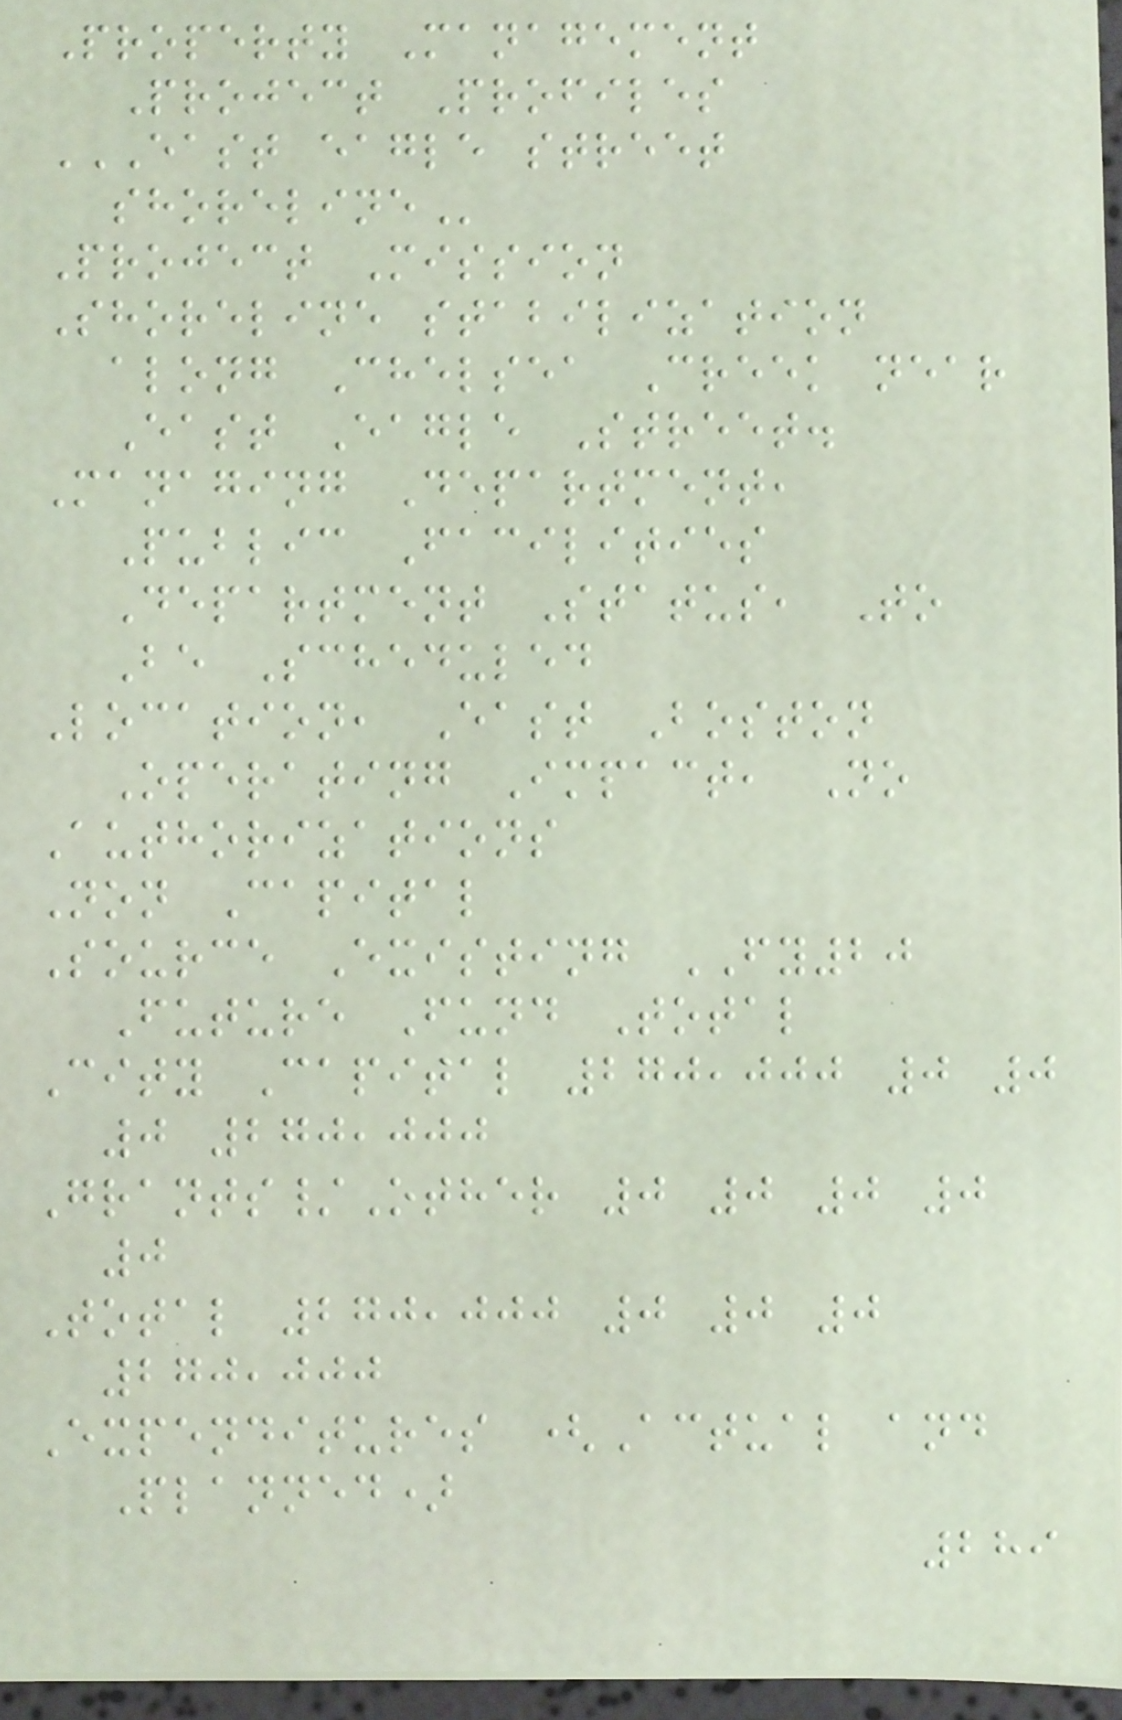Property Management
Project Profiles
EAST EAGLE STREET
SHORELINE
Project Mission
Shoreline stabilization
along Chelsea Creek near
East Eagle Street.
Managing Department,
Public Facilities
Department Status, To
Be Scheduled
Location, East Boston
Operating Impact, No
Authorizations
Non Capital
Source Existing FY20
Future Fund Total
City Capital 270,000 0 0
0 270,000
Grants/Other 0 0 0 0
0
Total 270,000 0 0 0
270,000
Expenditures (Actual and
Planned)
289
